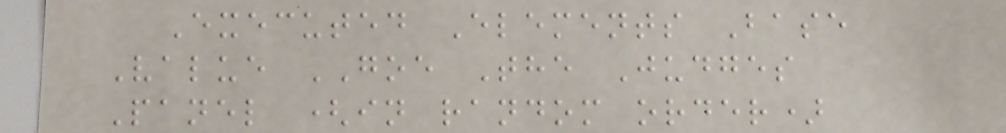Executed Elements Base
Value GOE The Judges
Panel (in random order)
